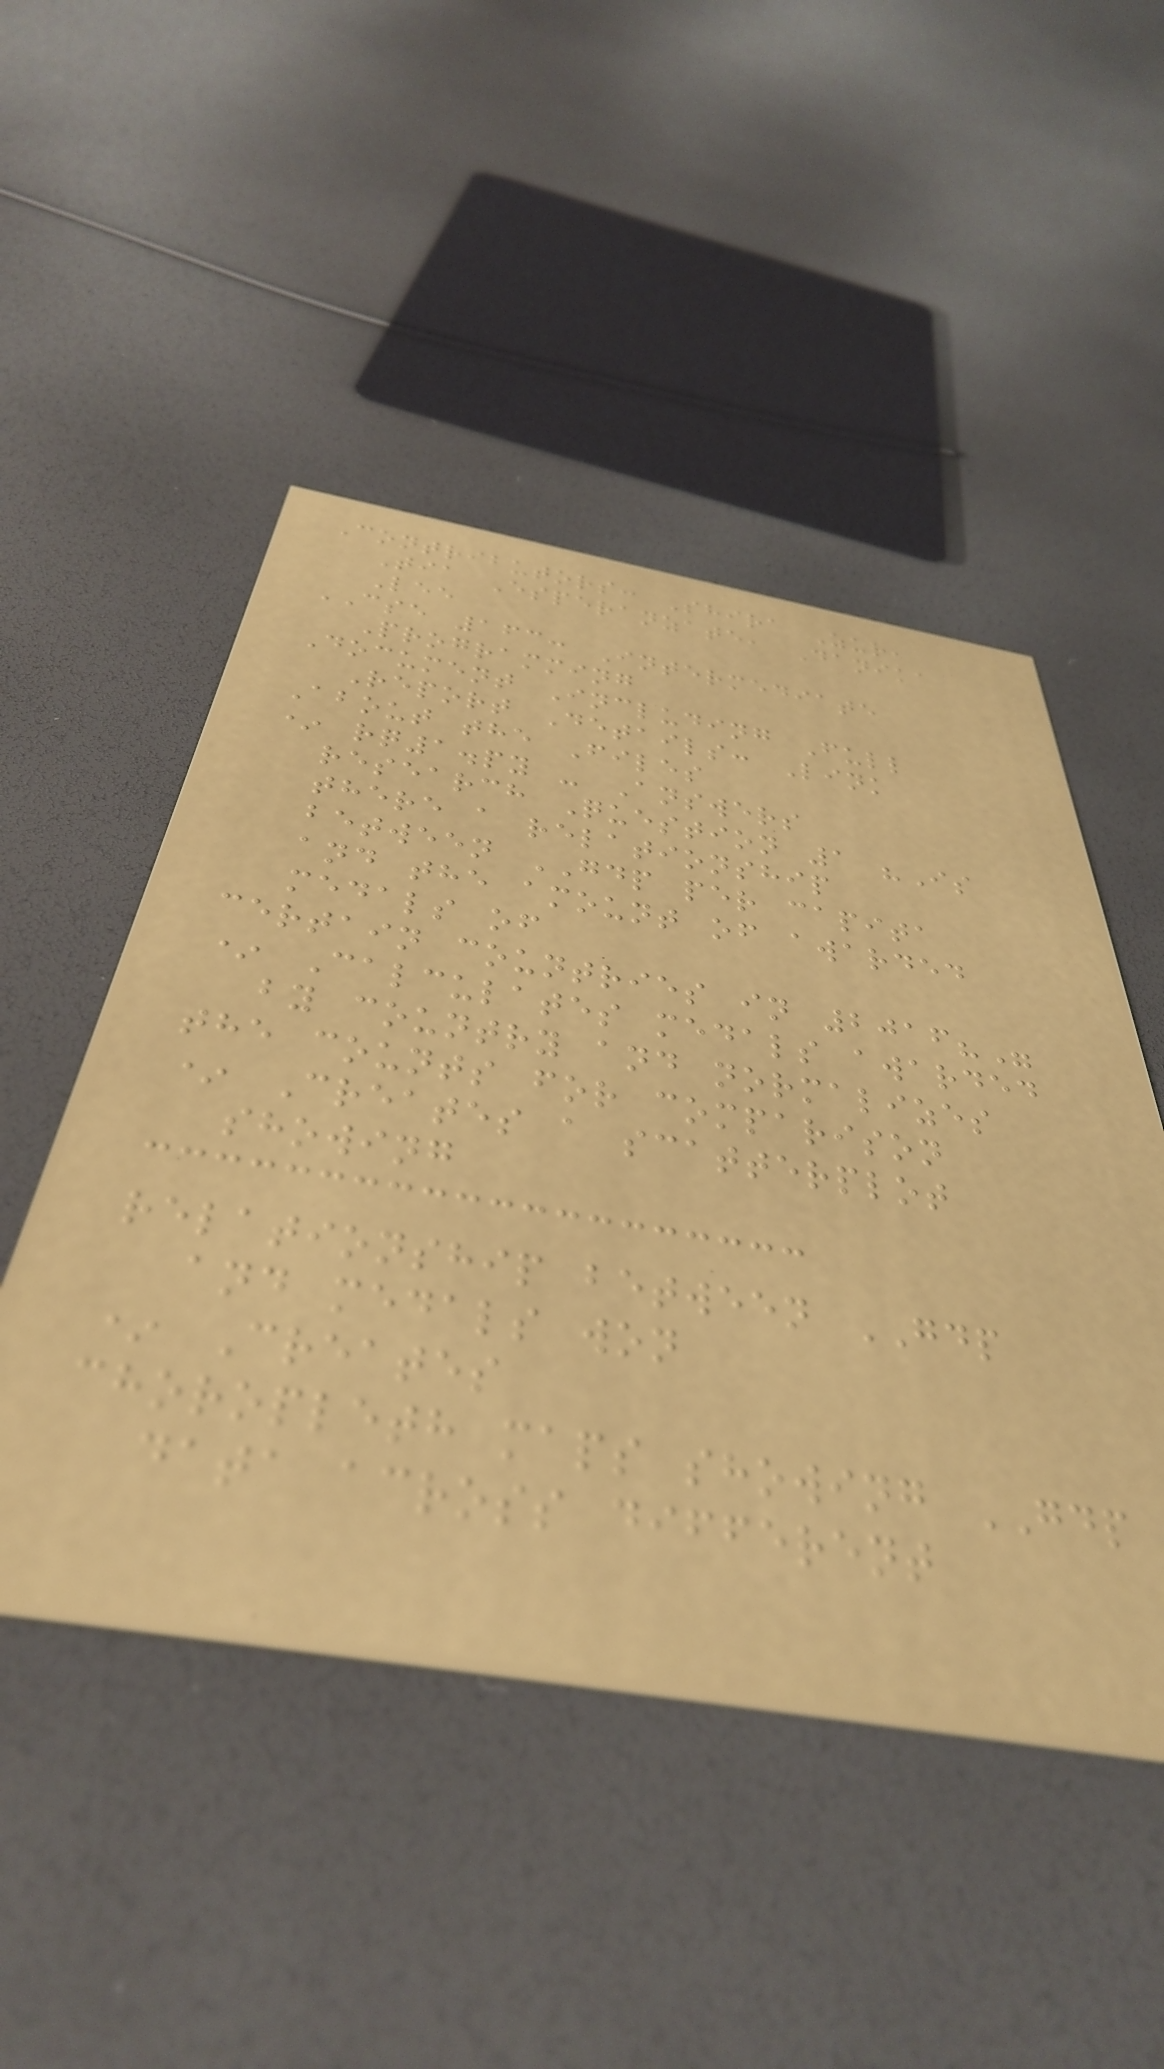Contributors: Shira Zur,
Tia Esperanzate, Danika
Lee
CSE 163: Intermediate
Programming
Document Including Full
Report Details: Link
About the Files
* rq1.py - Answers
research Question 1 "Is
there a relationship
between GDP per capita
and the amount of awarded
medals of
certain countries in 2016?"
* Calculates medals awarded
by country and normalizes
the counts for comparison
* Creates a scatterplot
showing
relationship between GDP
and medals won
* Creates
choropleth maps showing GDP
data across different
